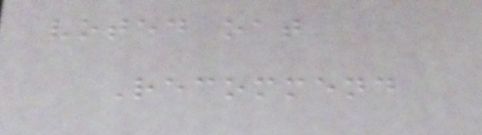voted oat
Recommend
